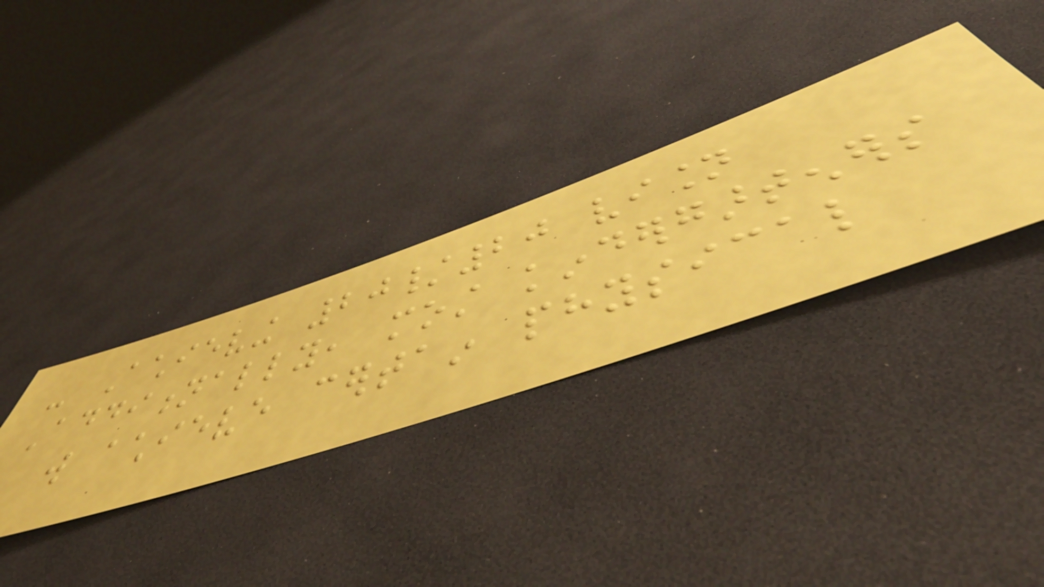- Achieving 20/20 vision
Additionally, most kindergarteners
will achieve certain physical
